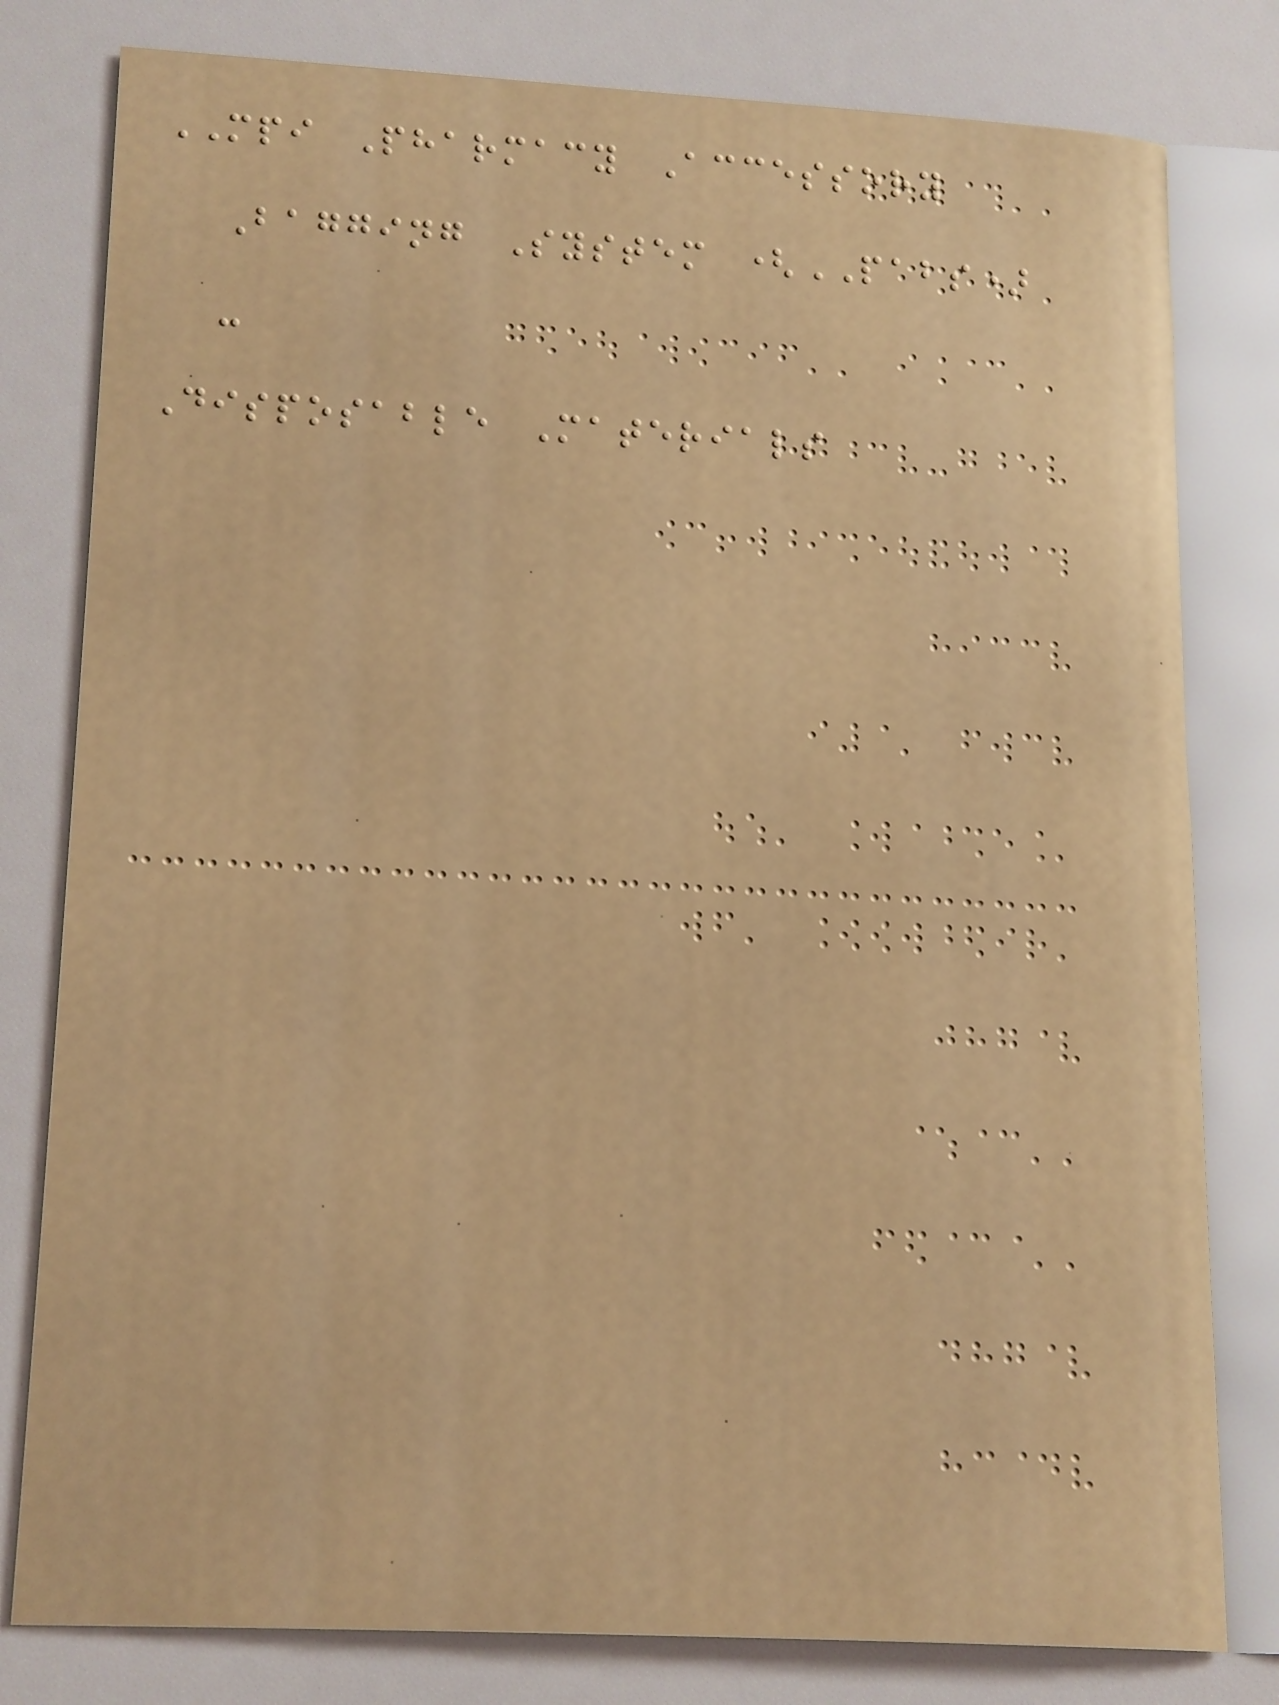MPI Pharmacy Accessory
Bagging System (PABS)
-
Disposable Materials
